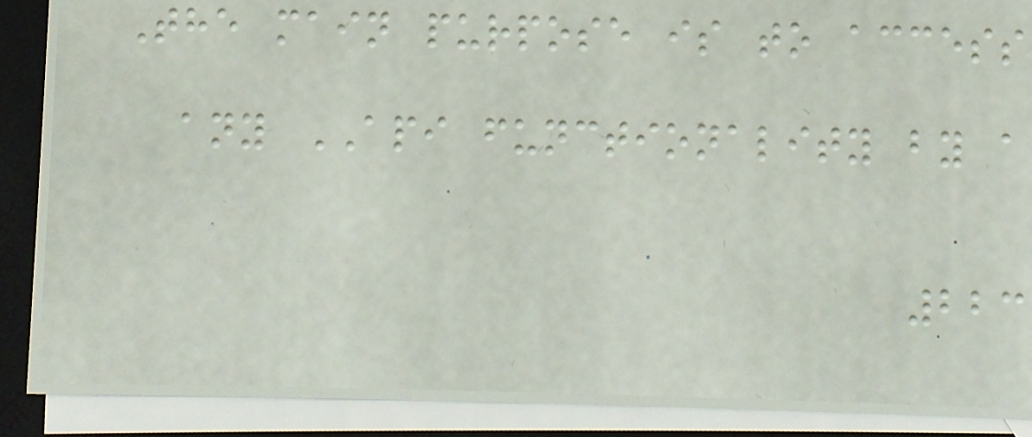The main purpose is to access
any API functionality by a
223
